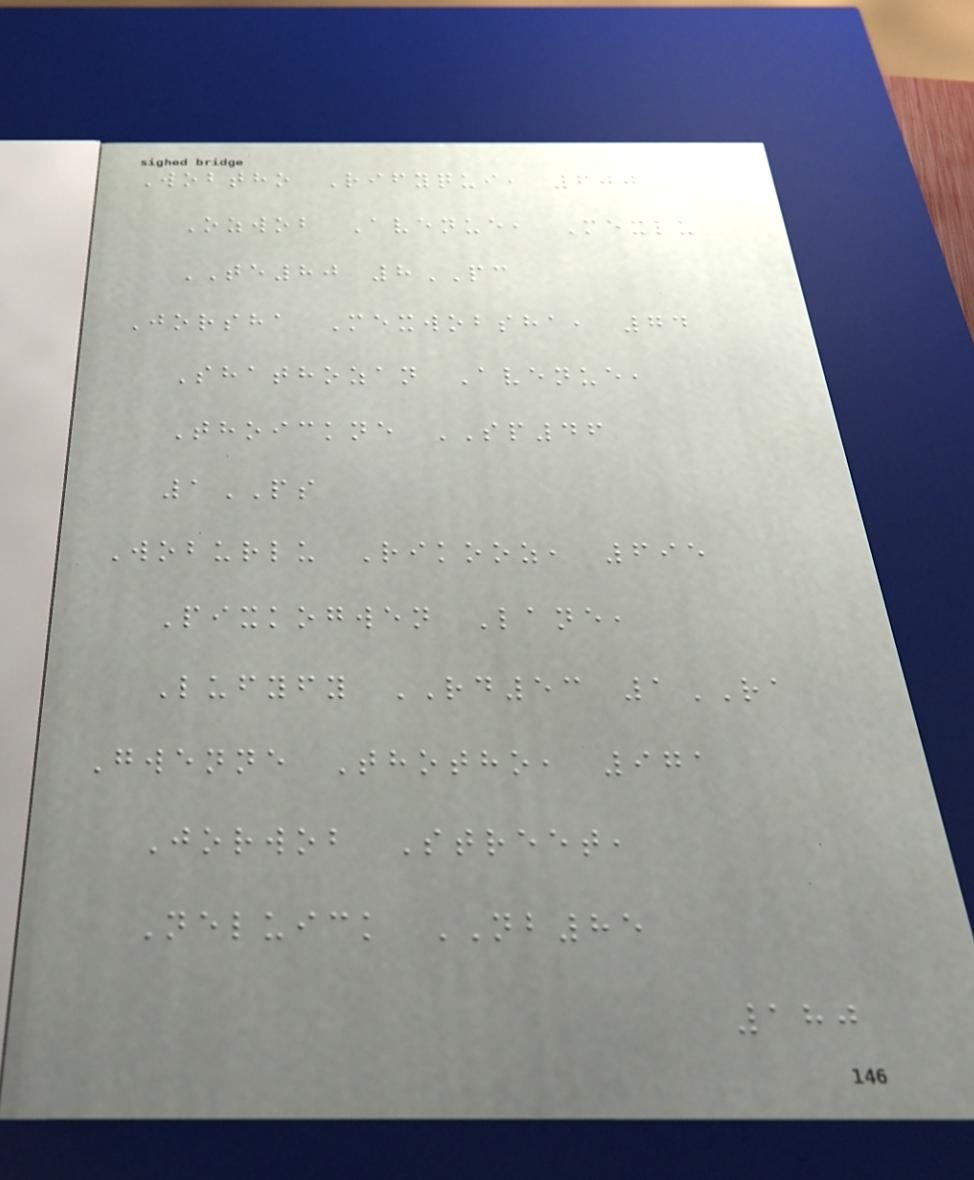Wobtho Rifyqui, 600
Ozwob Avenue, Mexlu
TE80 8PC
Jorsha Mexwobsha, 74
Shathozan Avenue,
Thoickne SP46
1PS
Woburlu Rikooz, 695
Pixkogwen Lane,
Lufyfy RD53 1RA
Gwenne Thotho, 971
Jorwob Street,
Neluick NB85
180
